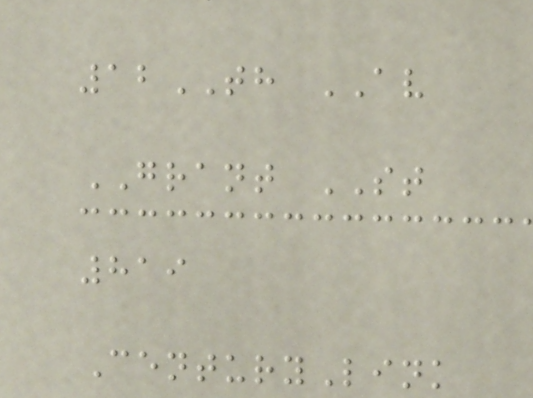12TH AV
GRANT ST
819
CenturyLink
